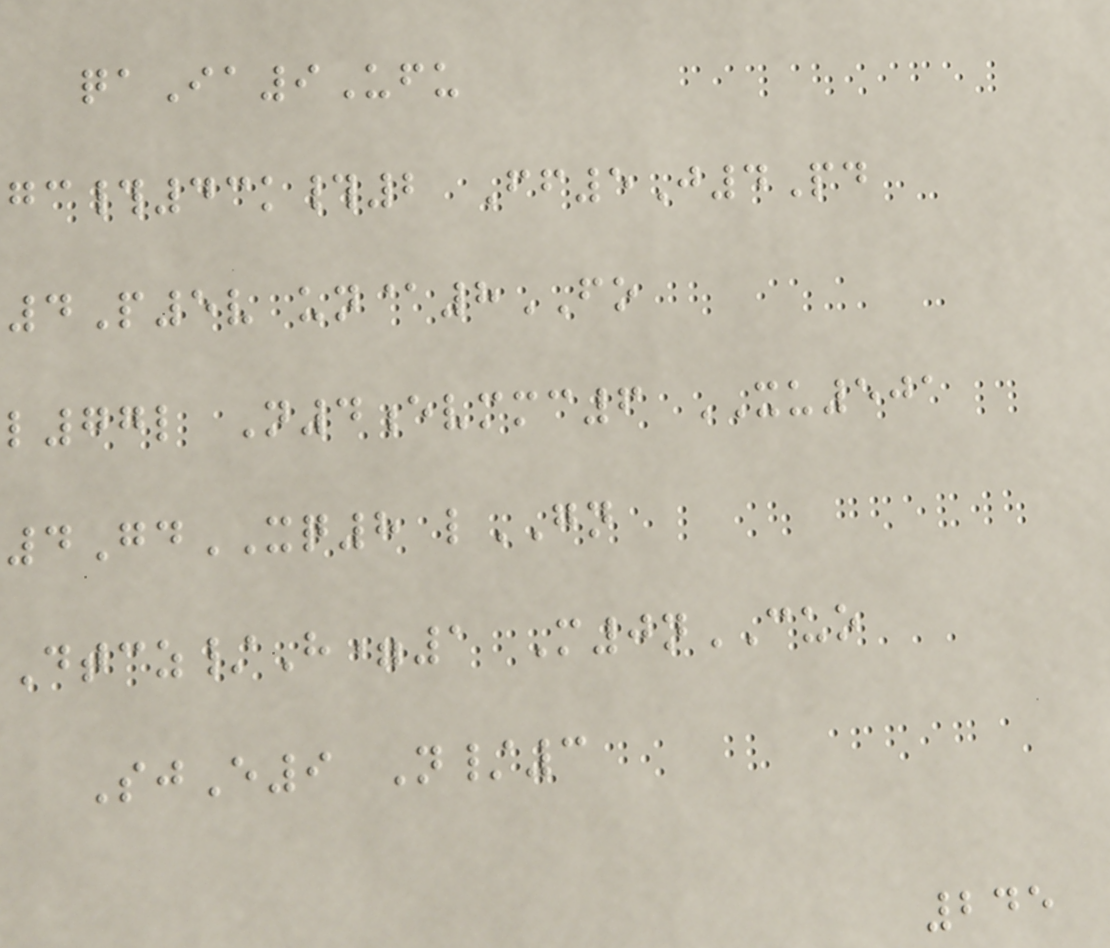qaIa9Ufu
gc#43k#2 Ff5J4Pd
4P5v un@8FO
l77l N4evmmc6 XU501
4GdXQ8 lGN
Dtcz/H=1 M0nCUO
SjE9 N/3
245
